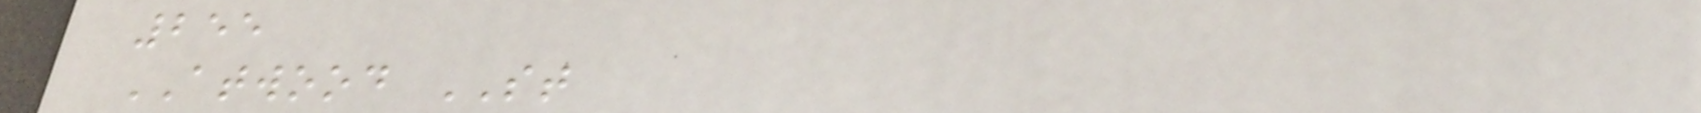255
ATWOOD ST
